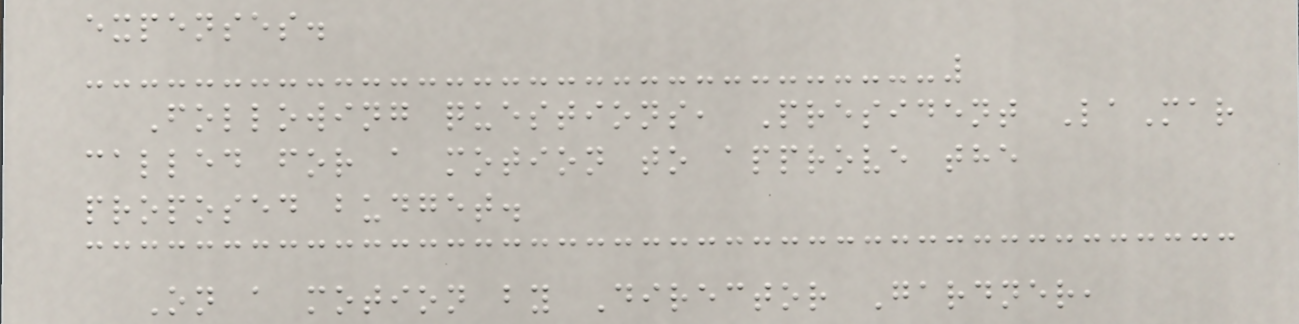expenses.
Following questions, President LaMar
called for a motion to approve the
proposed budget.
On a motion by Director Gardner,
